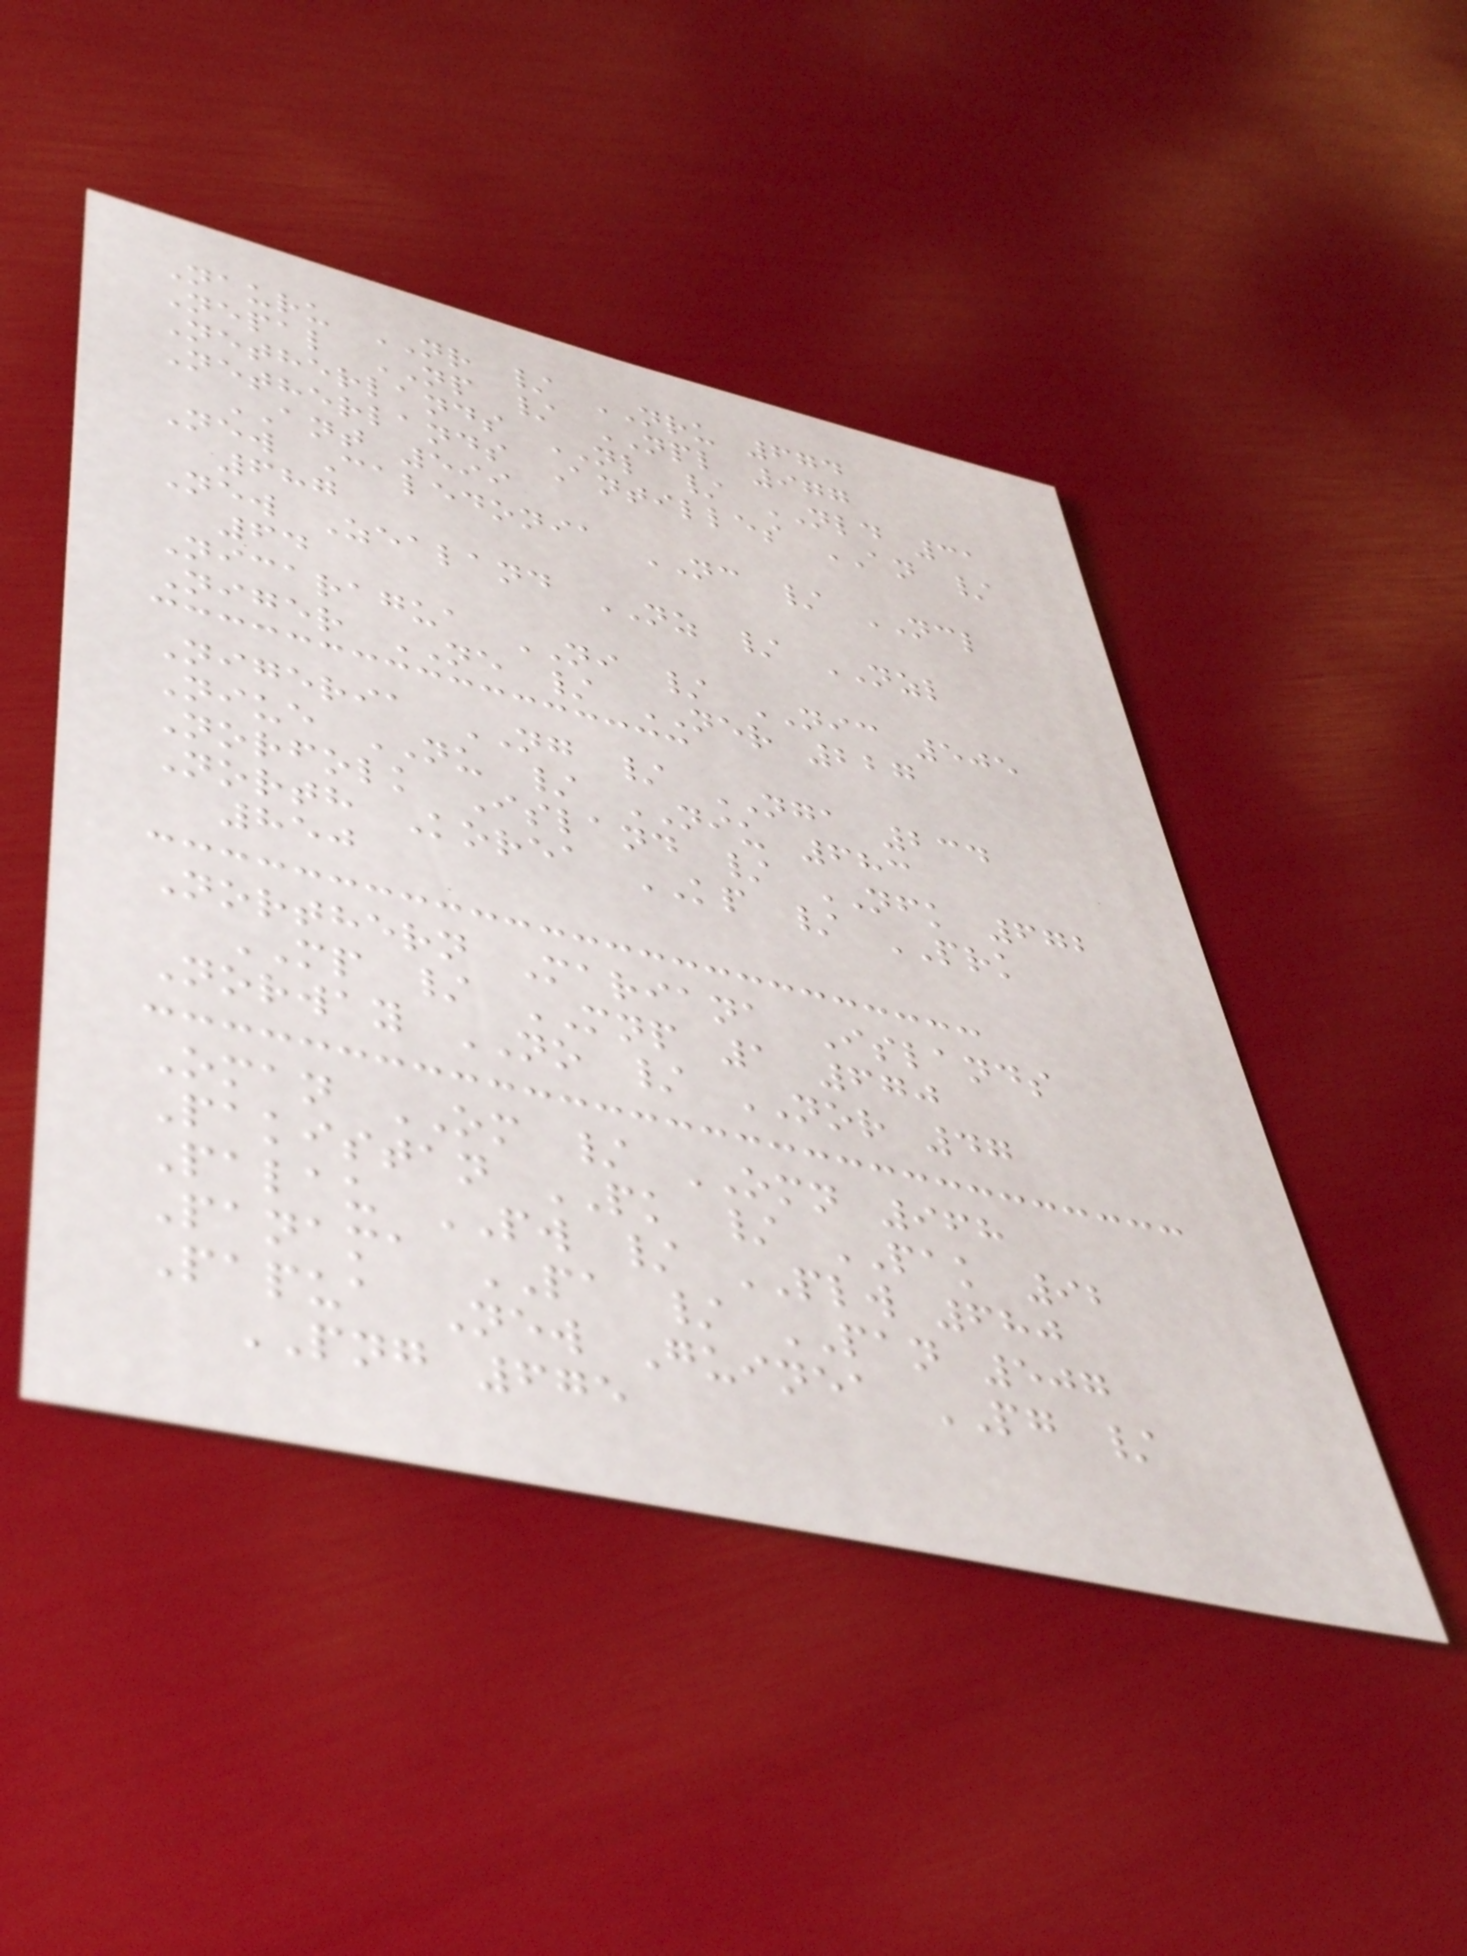Nauru NR / NRU 674
Nepal NP / NPL 977
Netherlands NL / NLD 31
Netherlands Antilles AN /
ANT 599
New Caledonia NC / NCL
687
New Zealand NZ / NZL
64
Nicaragua NI / NIC 505
Niger NE / NER 227
Nigeria NG / NGA 234
Niue NU / NIU 683
Norfolk Island / NFK 672
North Korea KP / PRK
850
Northern Mariana Islands
MP / MNP 1 670
Norway NO / NOR 47
Oman OM / OMN 968
Pakistan PK / PAK 92
Palau PW / PLW 680
Panama PA / PAN 507
Papua New Guinea PG /
PNG 675
